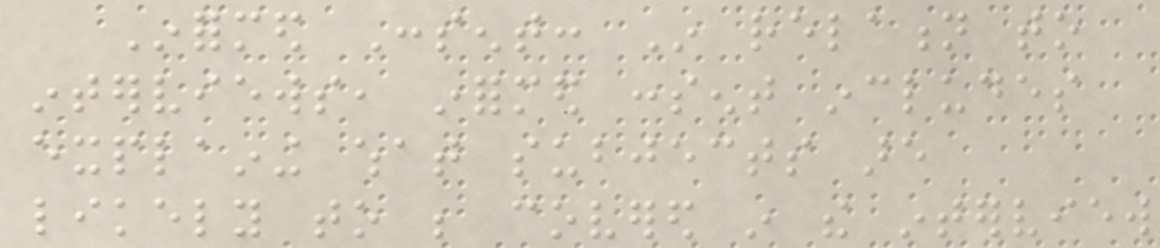Informed Consent: In relation to
interviews, informed consent includes
explaining what subjects are
likely to be covered in the interview
